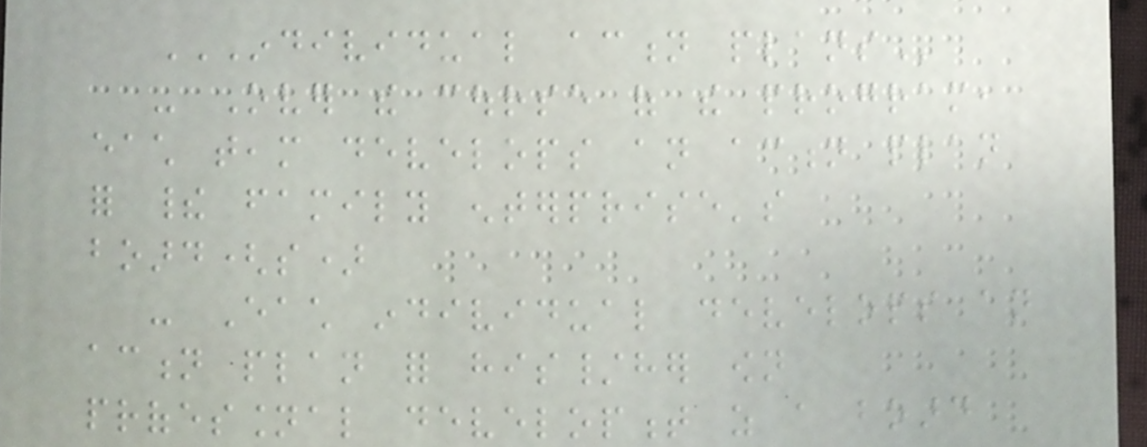INDIVIDUAL ACTION PLANS
- Over the course of the program,
each team develops an action plan
for their family enterprise's
board(s)
- Each individual develops an
action plan for his/her own
professional development as a board
